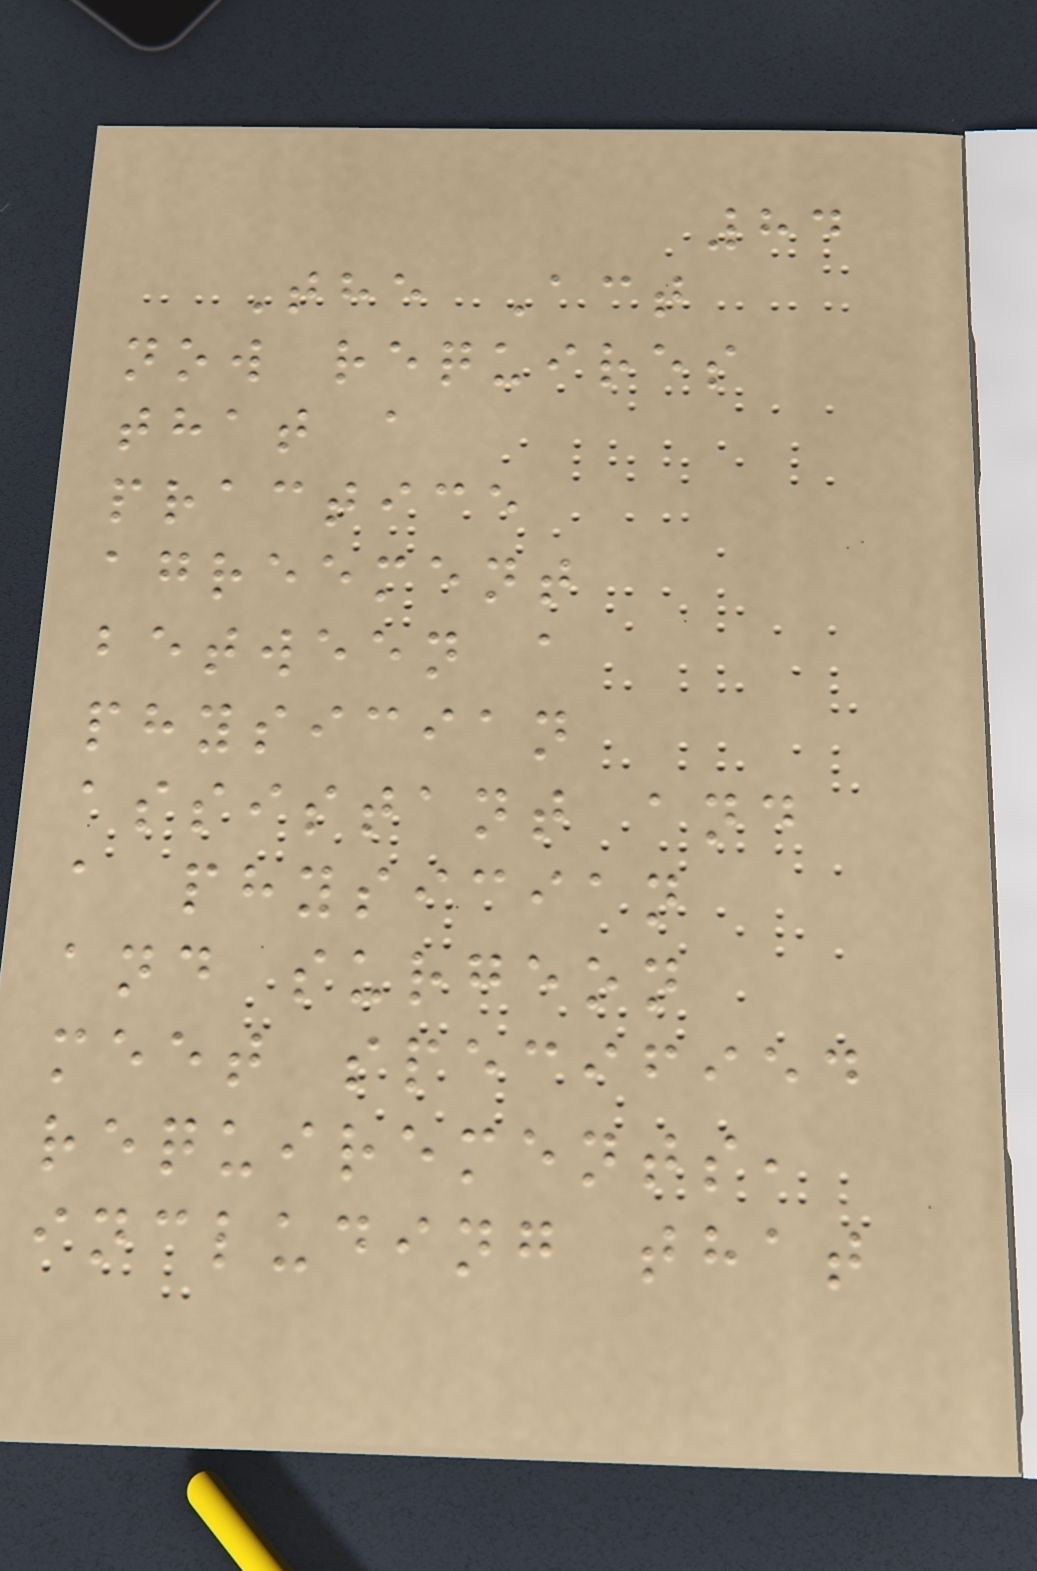84
The Act
now requires
that a
practice
agreement
between a
physician
assistant and
a physician
and surgeon
meet specified
requirements,
including that
